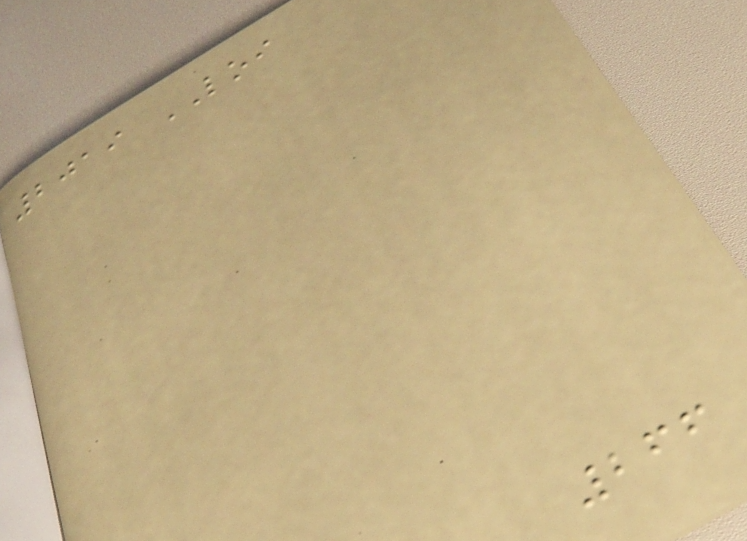2019 LOI
266
